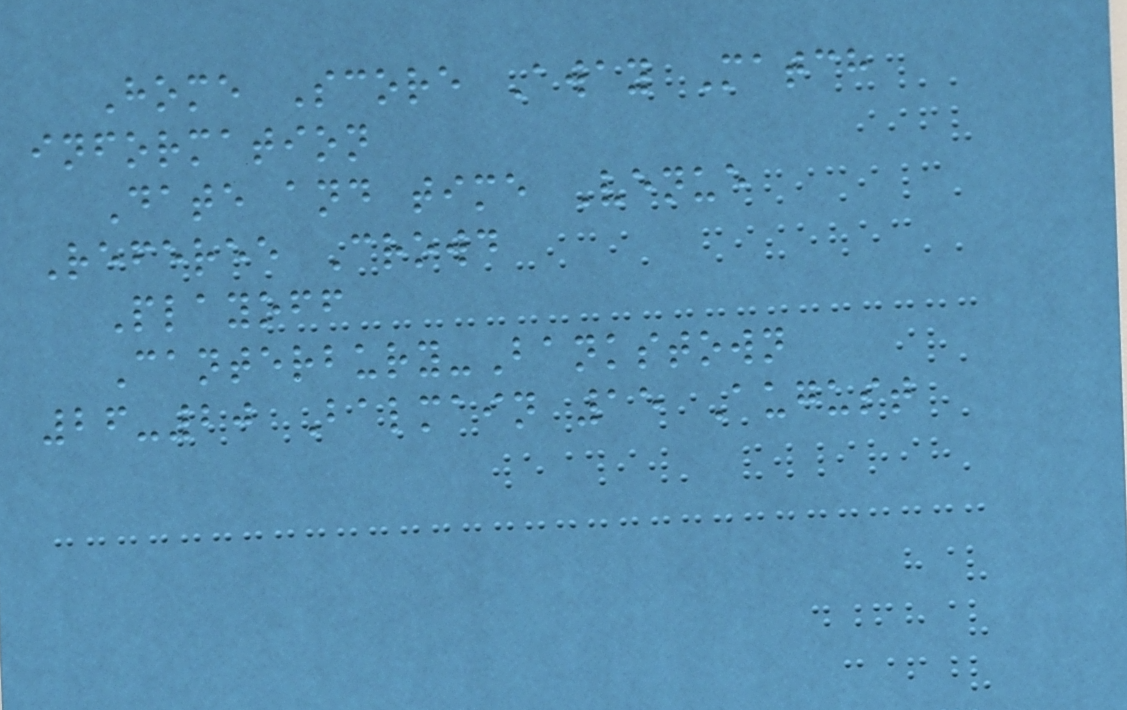Home Score Away Match
information
Date and time Venue
Referee Crowd
Playoff
Canterbury-Bankstown
26-20 Balmain 15 August
